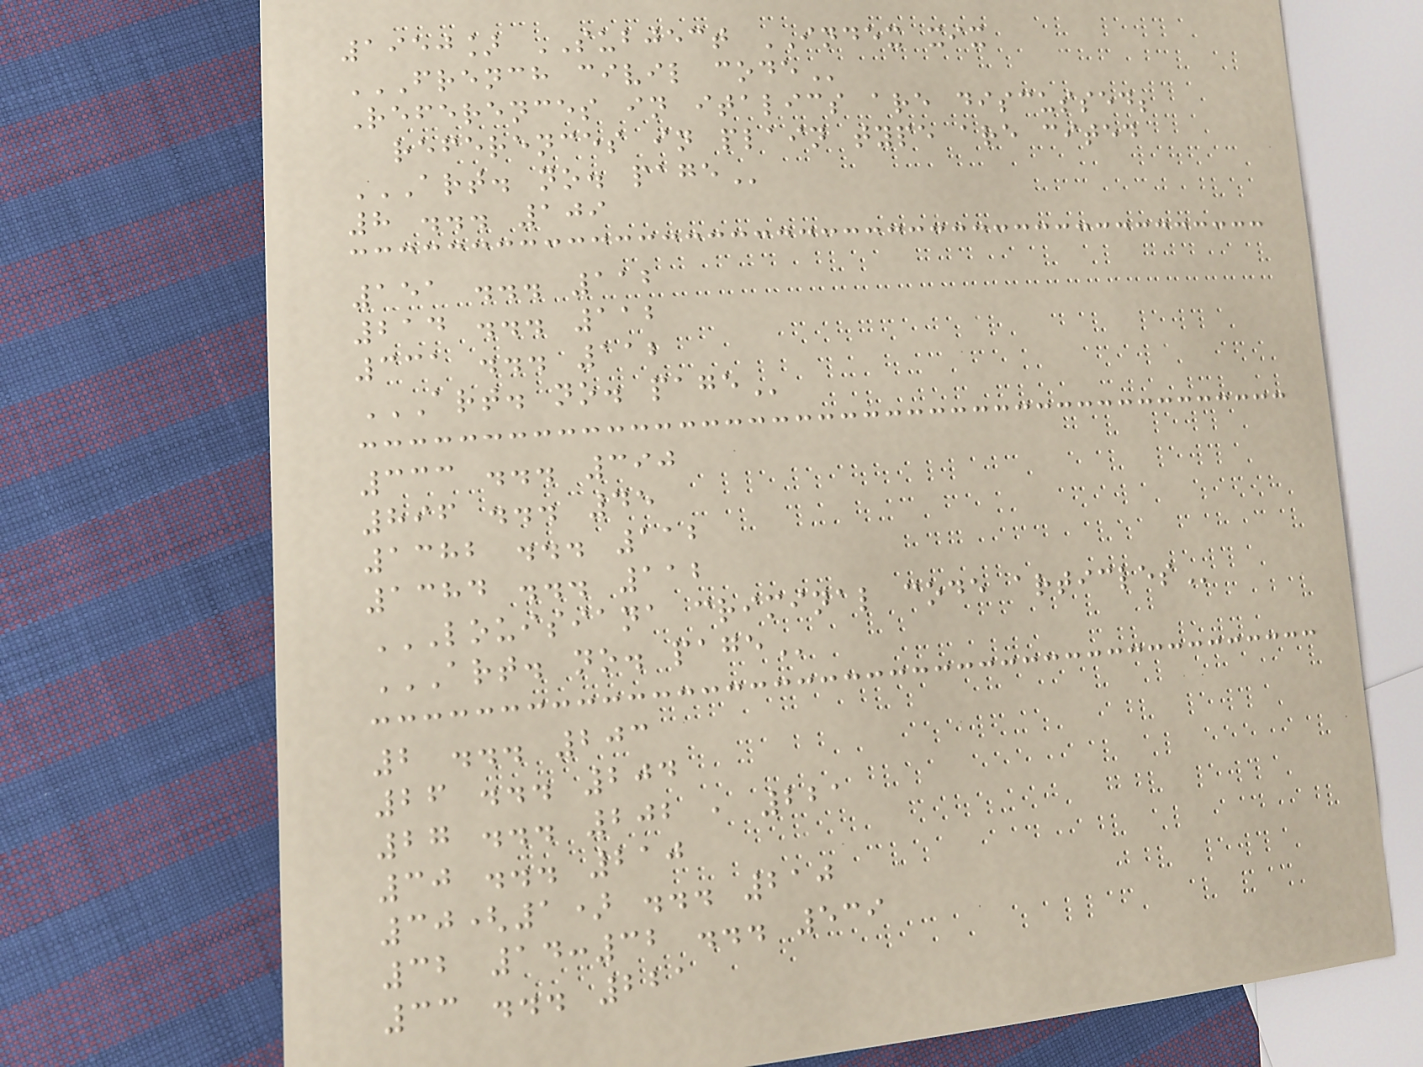1950] SUBJECT INDEX xix
FRENCH CIVIL CODE
References in italics are discussed;
references in plain type are cited
ART. NO. PAGE
8 ... 109
151 ... 112
214 ... 112
331 ... 112
ART. NO. PAGE
333 ... 390
896 ... 45
1382 ... 112
1384 ... 112
LOUISIANA CRIMINAL CODE ARTICLES
ART. NO. PAGE
2 ... 203
26 ... 204
27 ... 202 , 221
30 ... 210
30(1) ... 210
32 14:32 ... 539
33 ... 221
